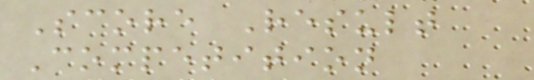Score Result
Competition
